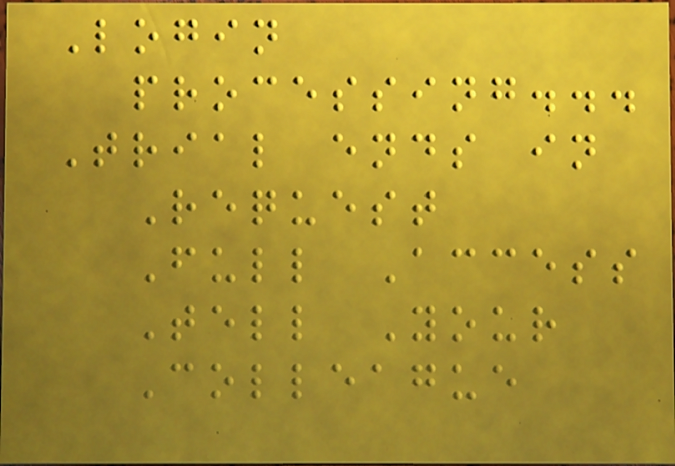Login
processing...
Trial ends in
Request
Full Access
Tell Your
Colleague
